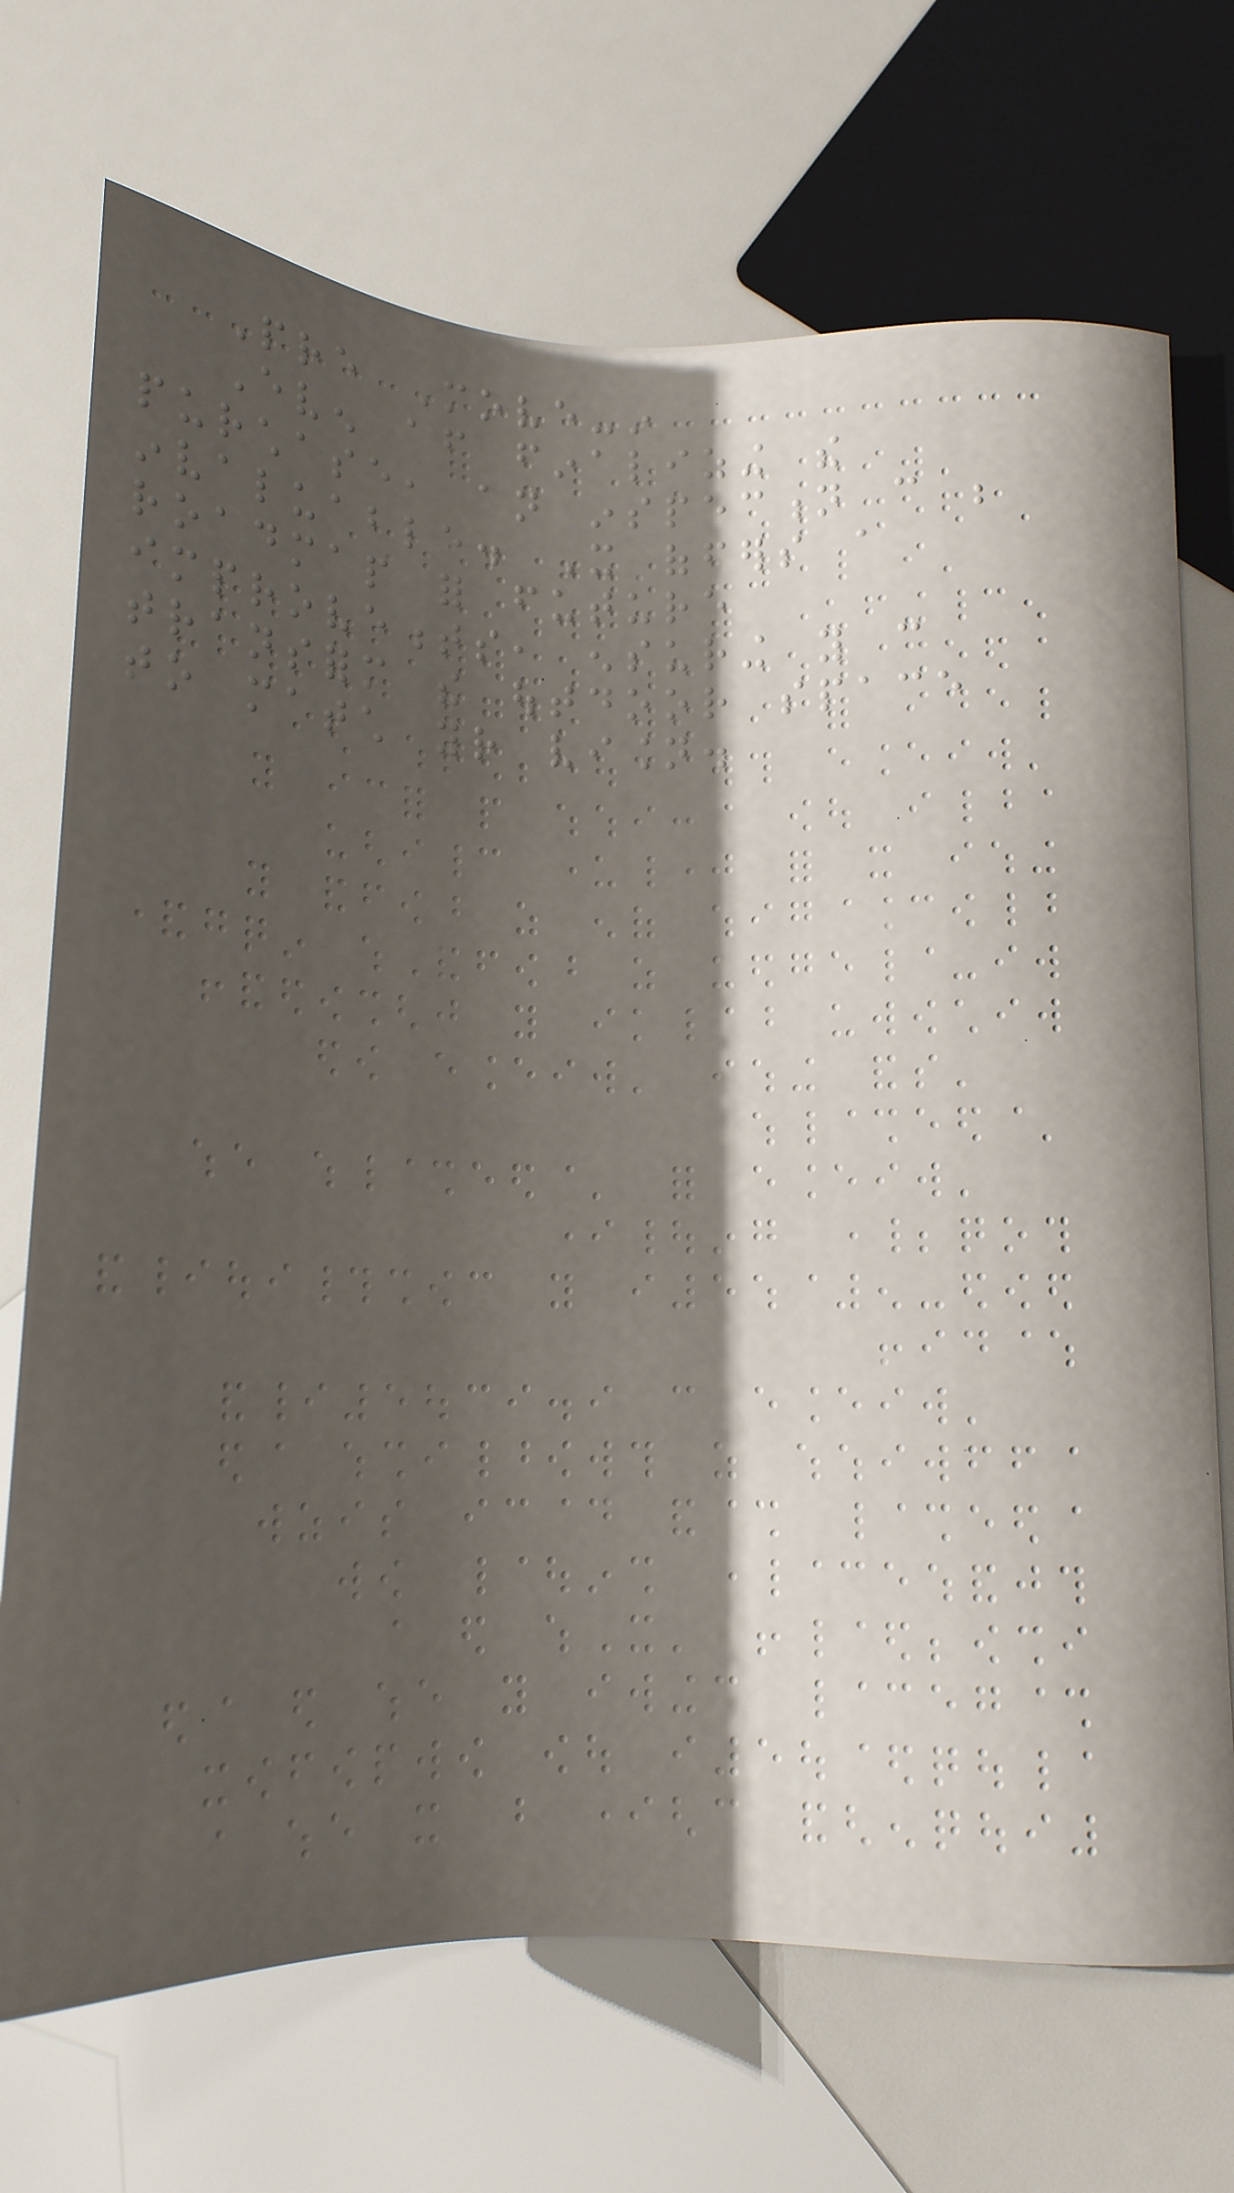Pre Move-in
Even after finalizing the
purchase, an inspection can be
invaluable. It offers a
roadmap for future
improvements, ensuring you can
transform the outdoor space
to match your vision.
